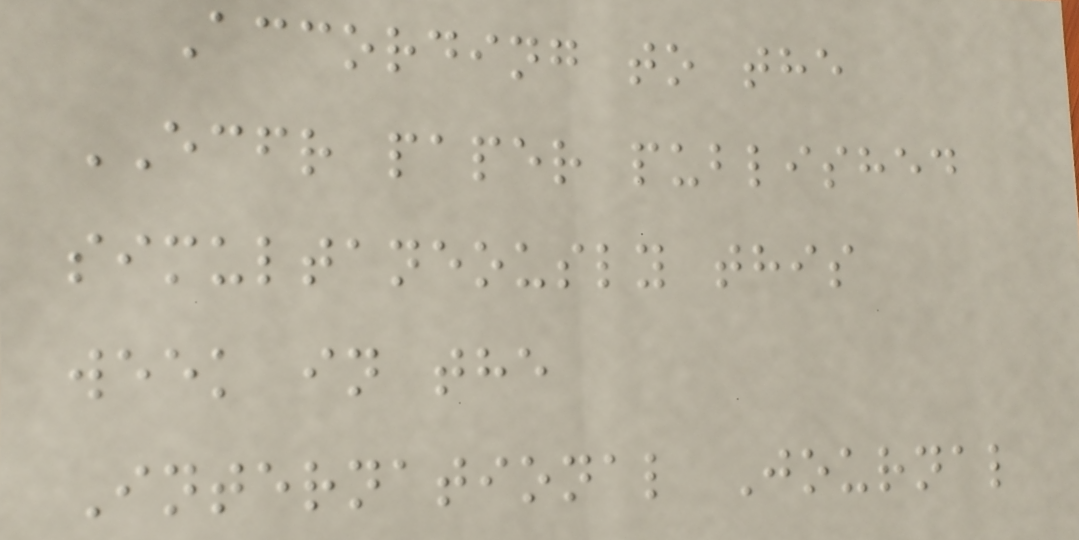According to the
ECFR paper published
simultaneously this
week in the
International Journal
